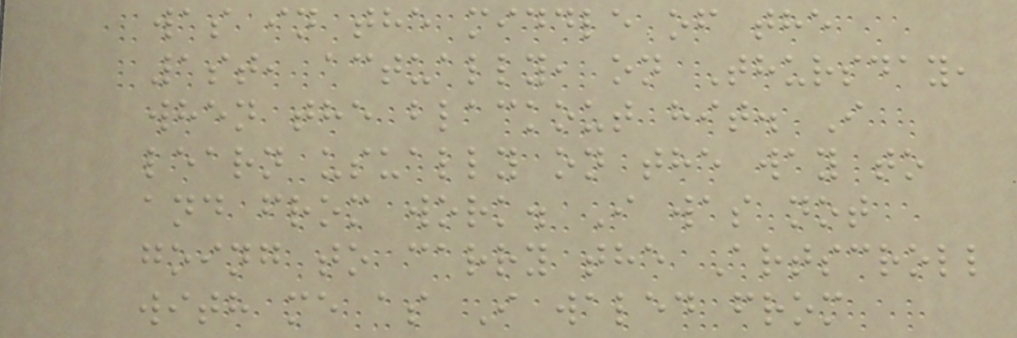was in the middle of the
1st, actually, on Thursday,
when the blackout hit. I
learn usually on the way to
and from work. I was not
going to carry the Artscroll
with me as I waled from
